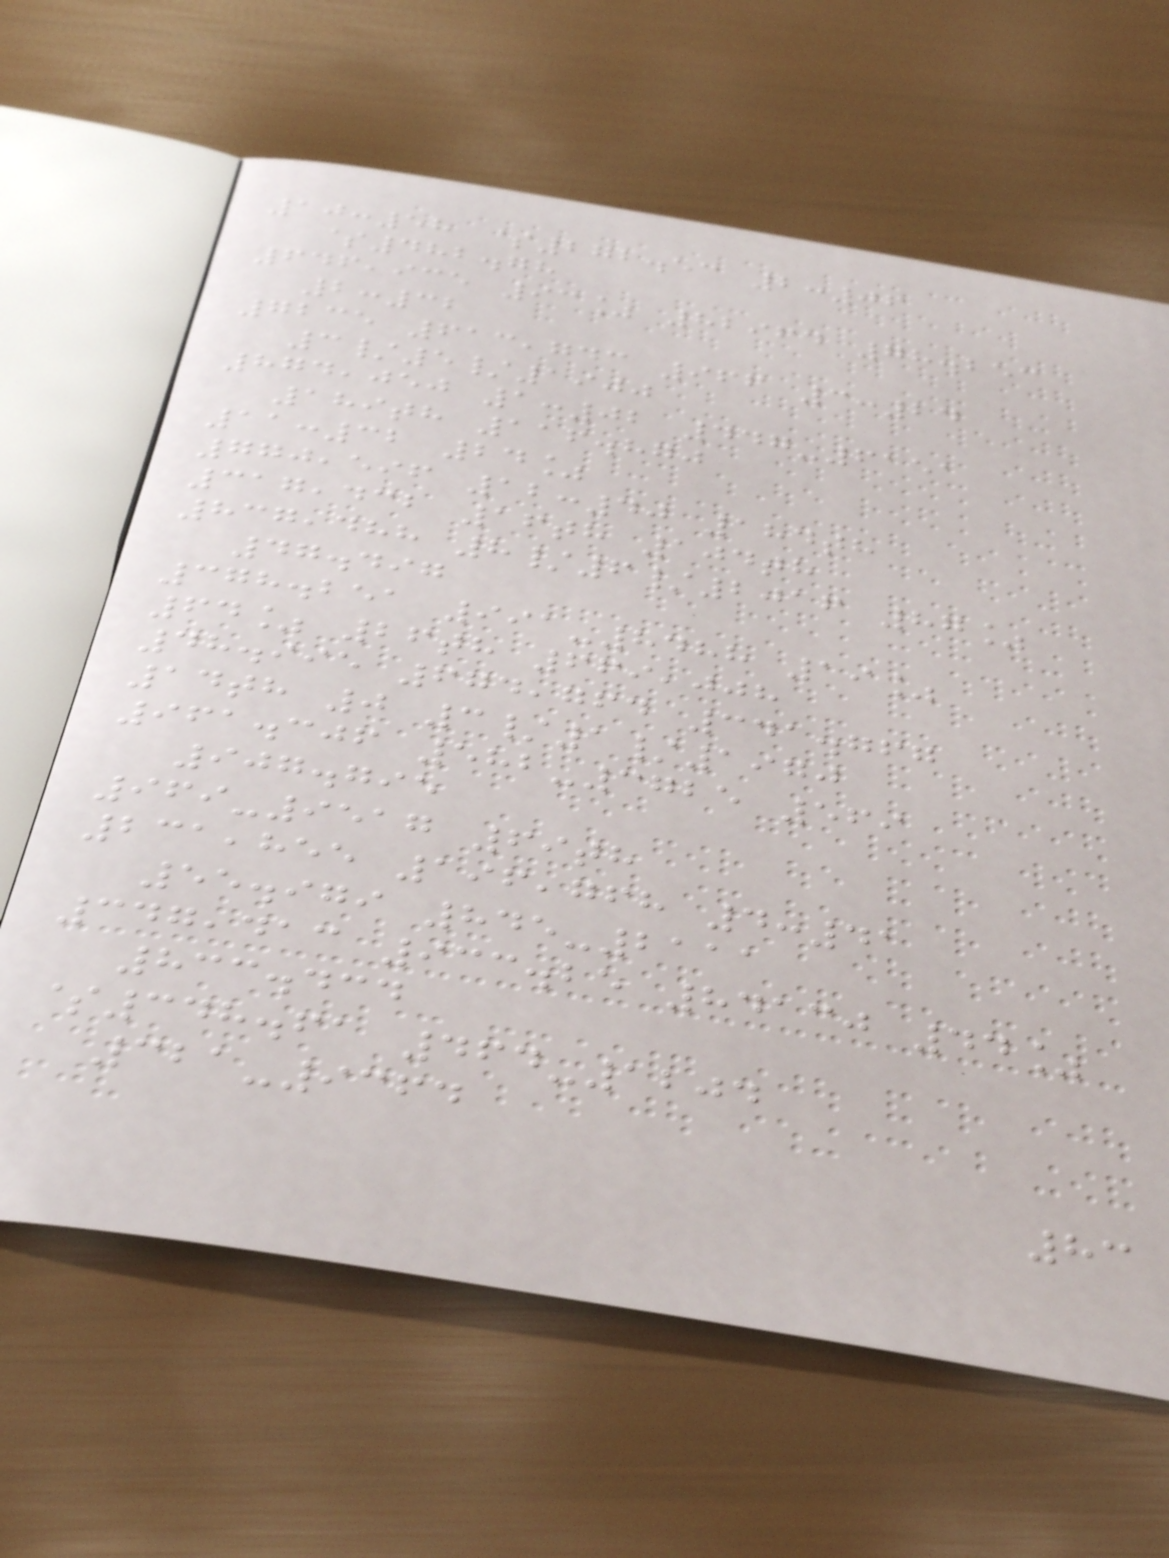10:58 $272.53 2:06
$482.78
646,935 93% 82964 78.253
2:32
7235 613,743 966 3:24
3/5/1900
874,050 1:02 447-6151
189th 116.870
11:32 24%
770,596 12:40 184th
317,432 16th 104th
837,488 8/6/2016 87%
47.497
378.251 991-8488 19%
64% 26th 669,008
48.995 674,764 341.767
14th 0 3/1/1970
961.306 582-3725 569
907.795
969-9517 69th
231,855 196,768 4:41
55.979 845-2111
347,413 933.25 84130 44%
833.434
$348.61 464-1204
321-9364
83
